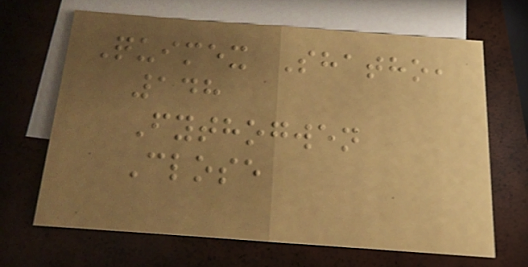Quimex Shatho,
148
Fythogwen
Close
